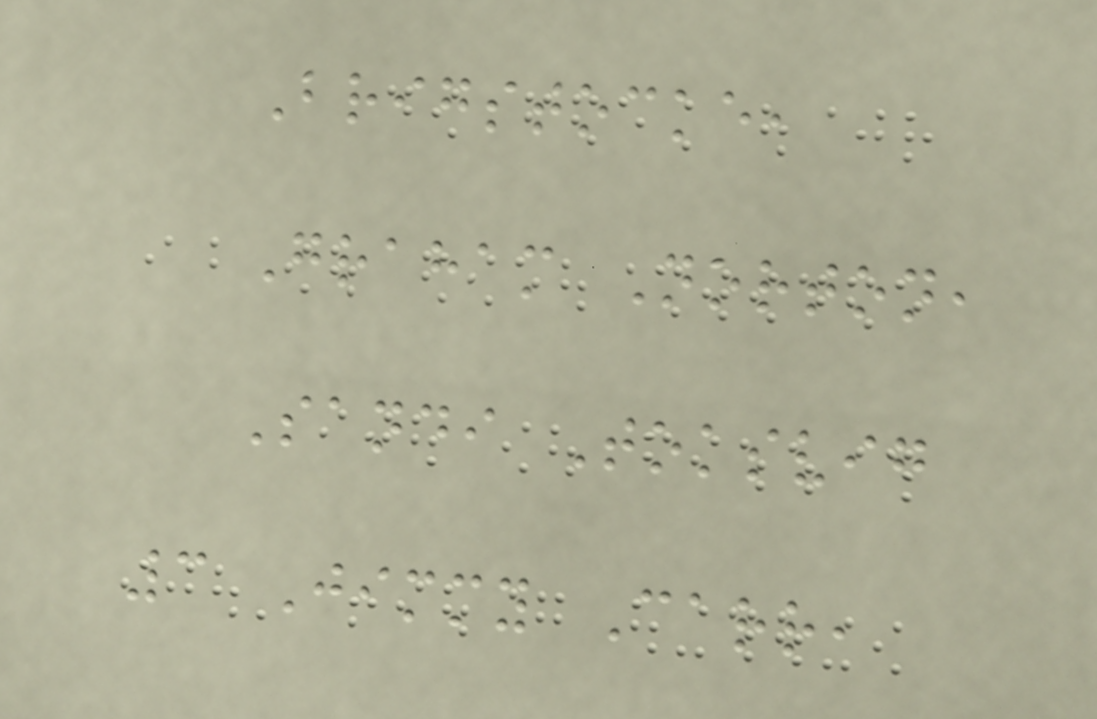Brigstocke,
Graham Norton,
Sandi Toksvig
3 Jimmy Carr,
